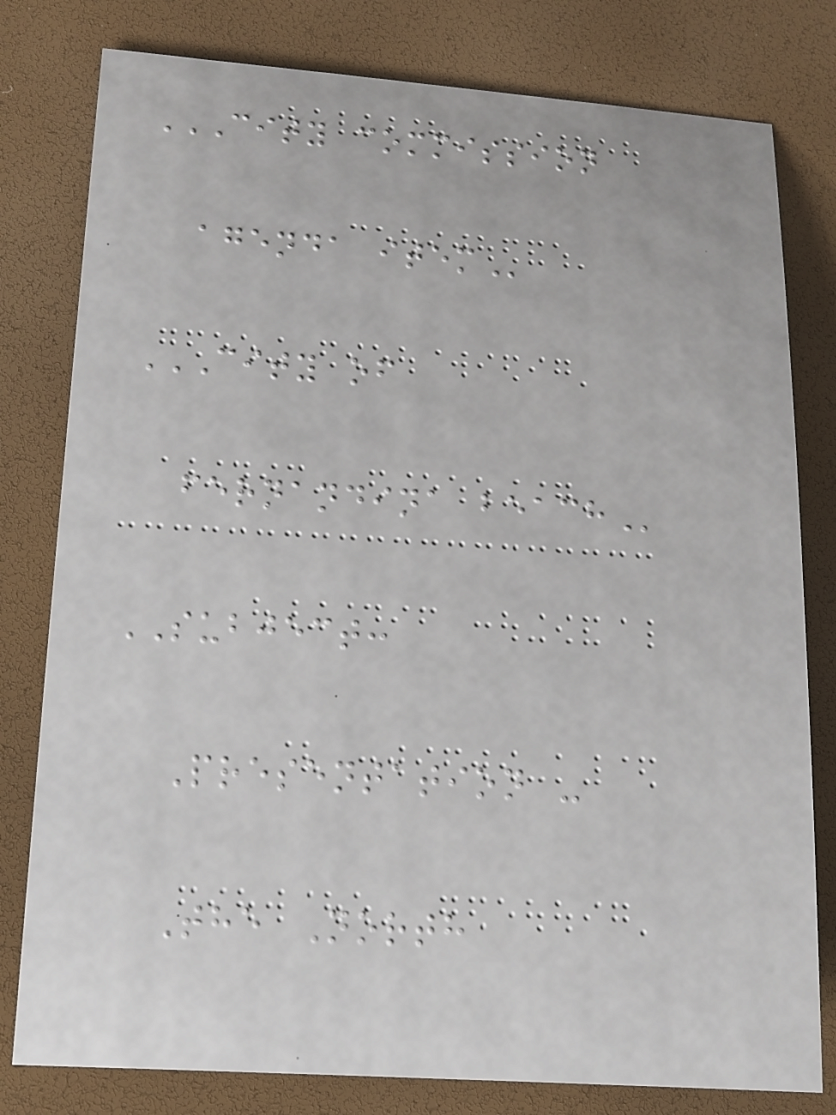CITY COMMISSION
AGENDA ITEM
CITY OF
FERNANDINA BEACH
SUBJECT:
Presentation -
The North
